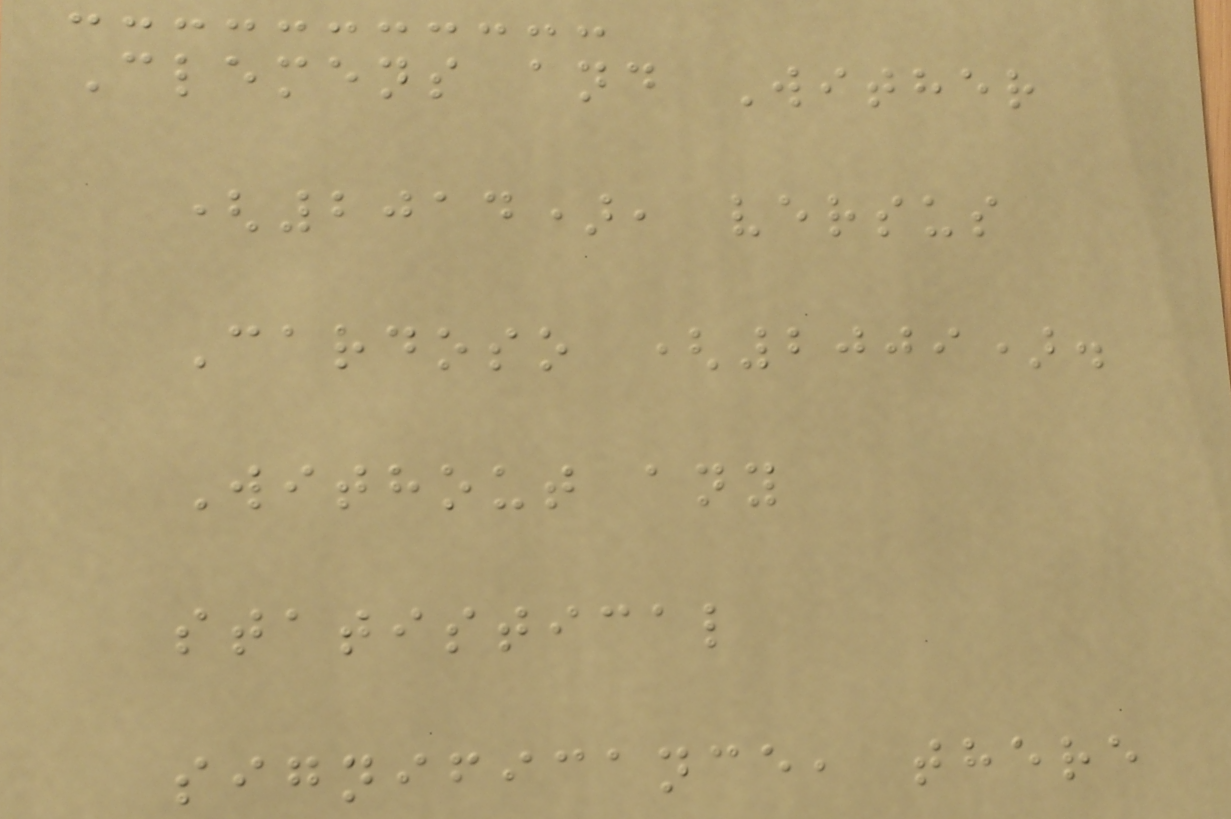Clemens and Wither
(2014), versus
Cardoso (2009).
Without any
statistical
significance, there
